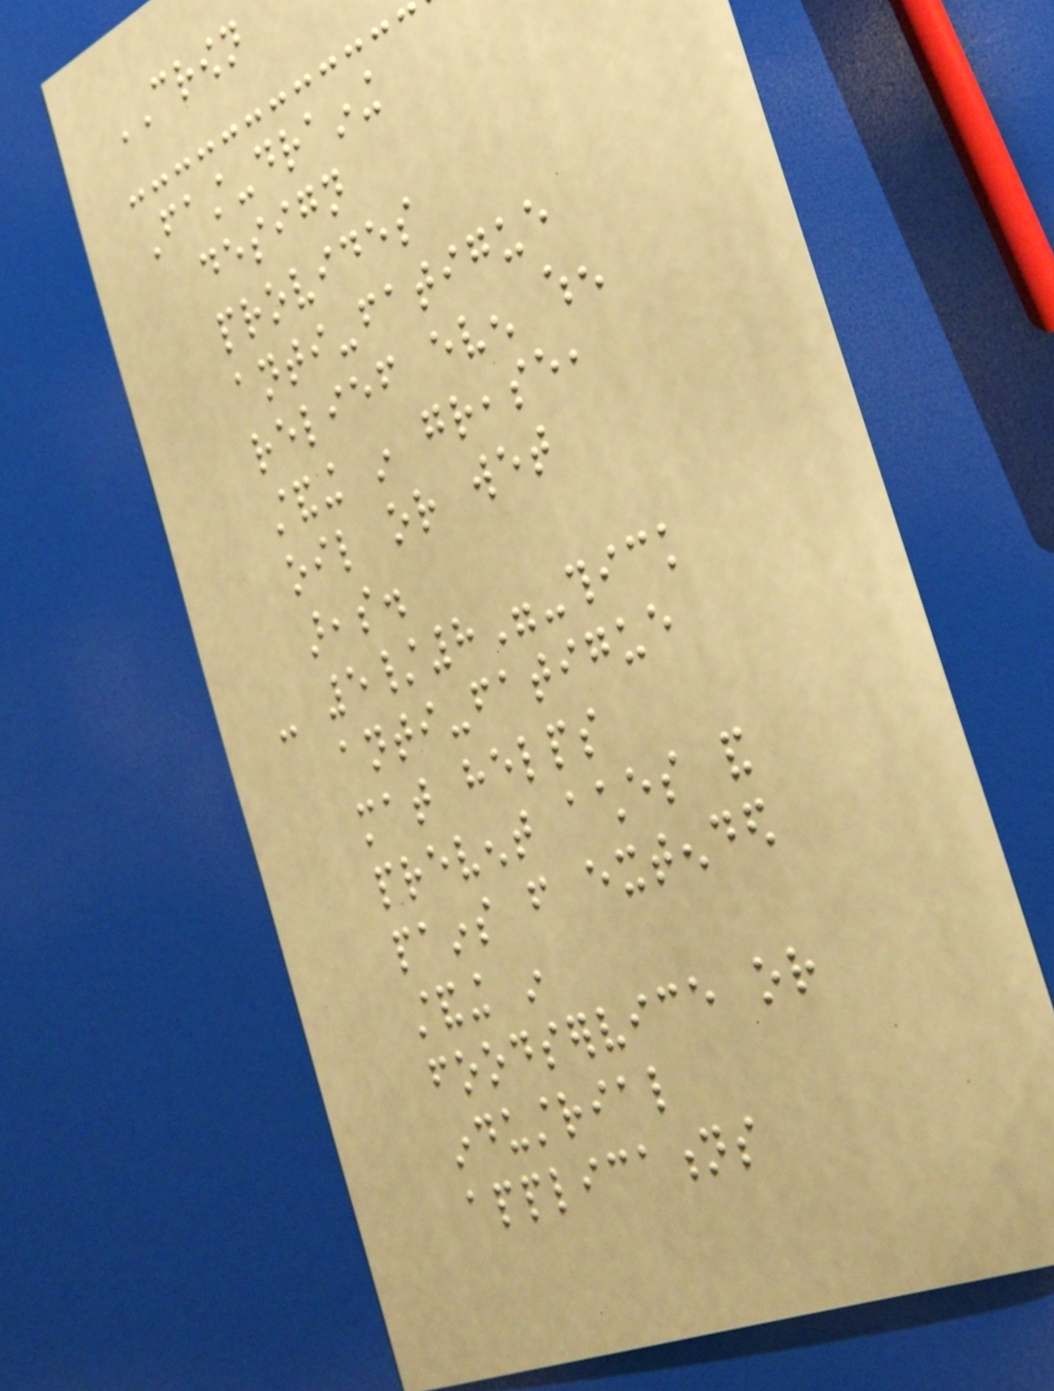CROWN
Fast-draining
design
provides
anti-fatigue
relief even when
standing in grease,
oil or wet
areas.
- 5/8"-thick
anti-fatigue
mat helps
prevent aches and
pains from extended
standing in
foodservice or
industrial
applications
